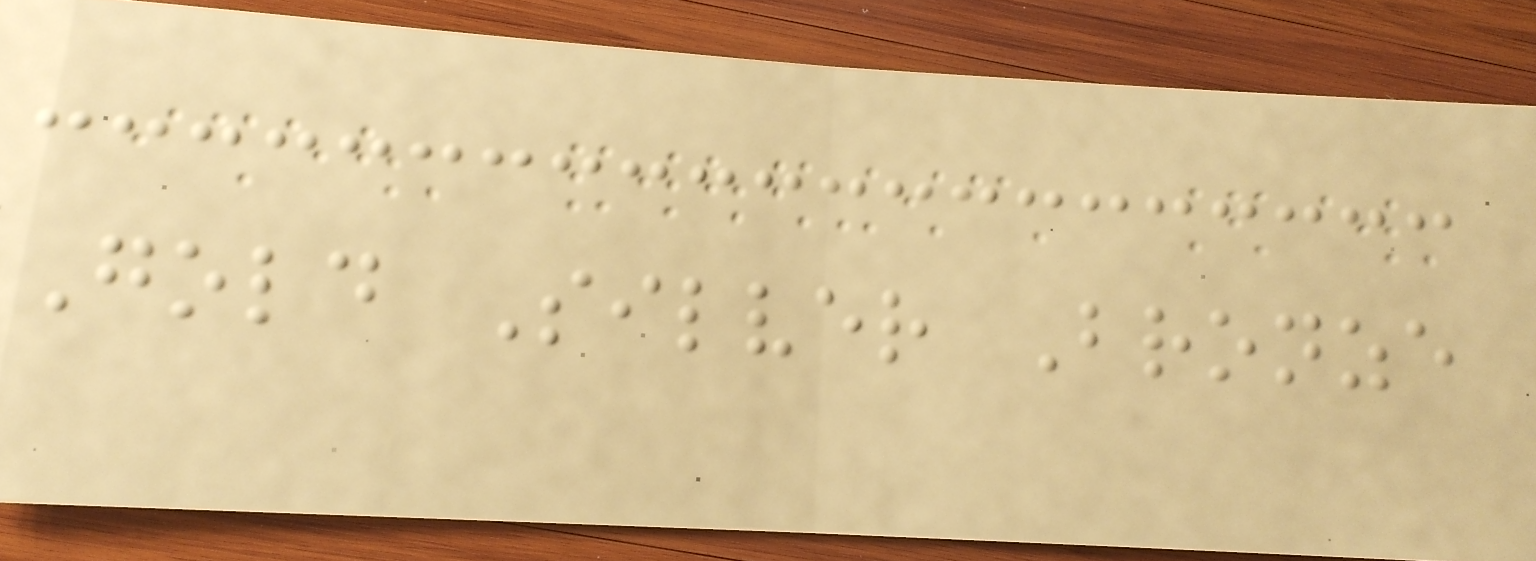Gold Silver Bronze
